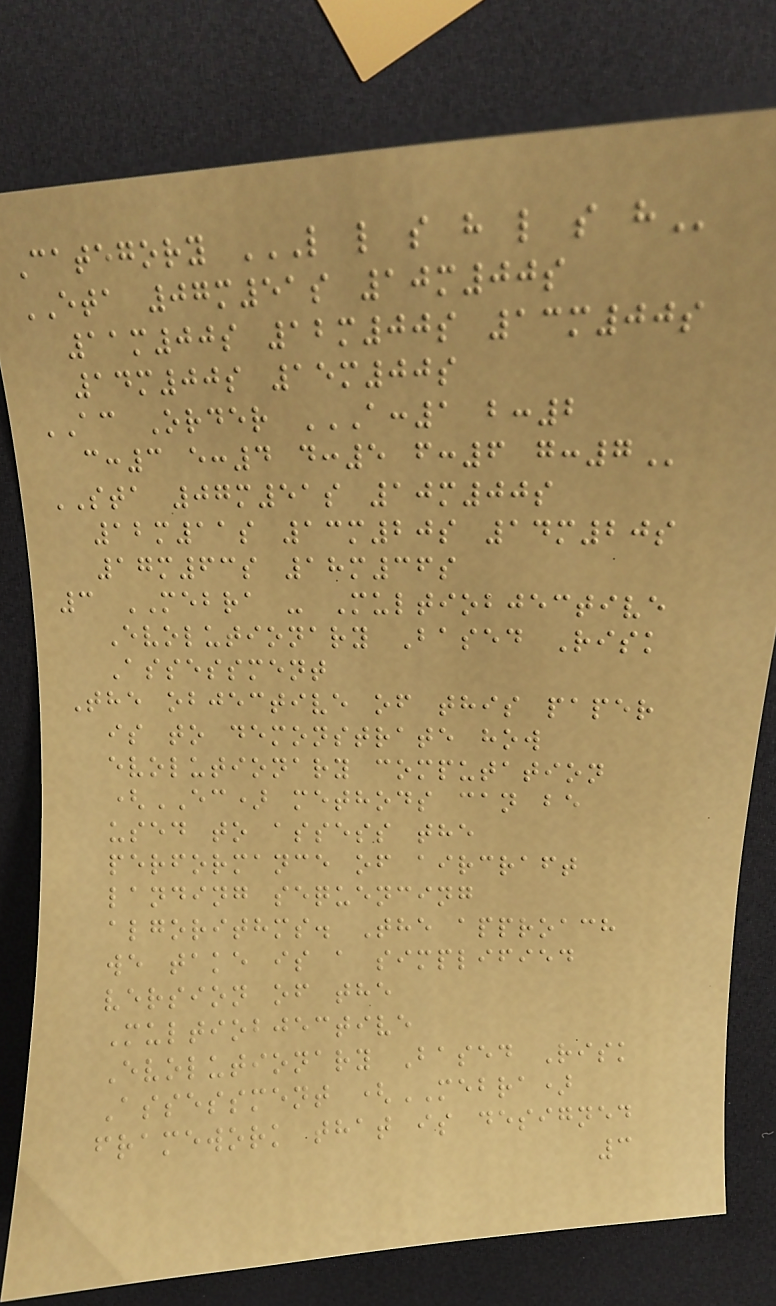Category L L S H L S H
ETA 07m51s 10m00s
11m00s 12m00s 13m00s
14m00s 15m00s
AC Order A:1 B:2
C:3 E:4 D:5 F:6 G:7
STA 07m51s 10m00s
12m11s 13m20s 14m20s
17m63s 18m36s
3 MEBRA - Multiobjective
Evolutionary Based Risk
Assessment
The objective of this paper
is to demonstrate how
evolutionary computation
(EC) methods can be
used to assess the
performance of aircraft
landing sequencing
algorithms. The approach
we take is a simplified
version of the
Multiobjective
Evolutionary Based Risk
Assessment (MEBRA)
framework that is designed
3
